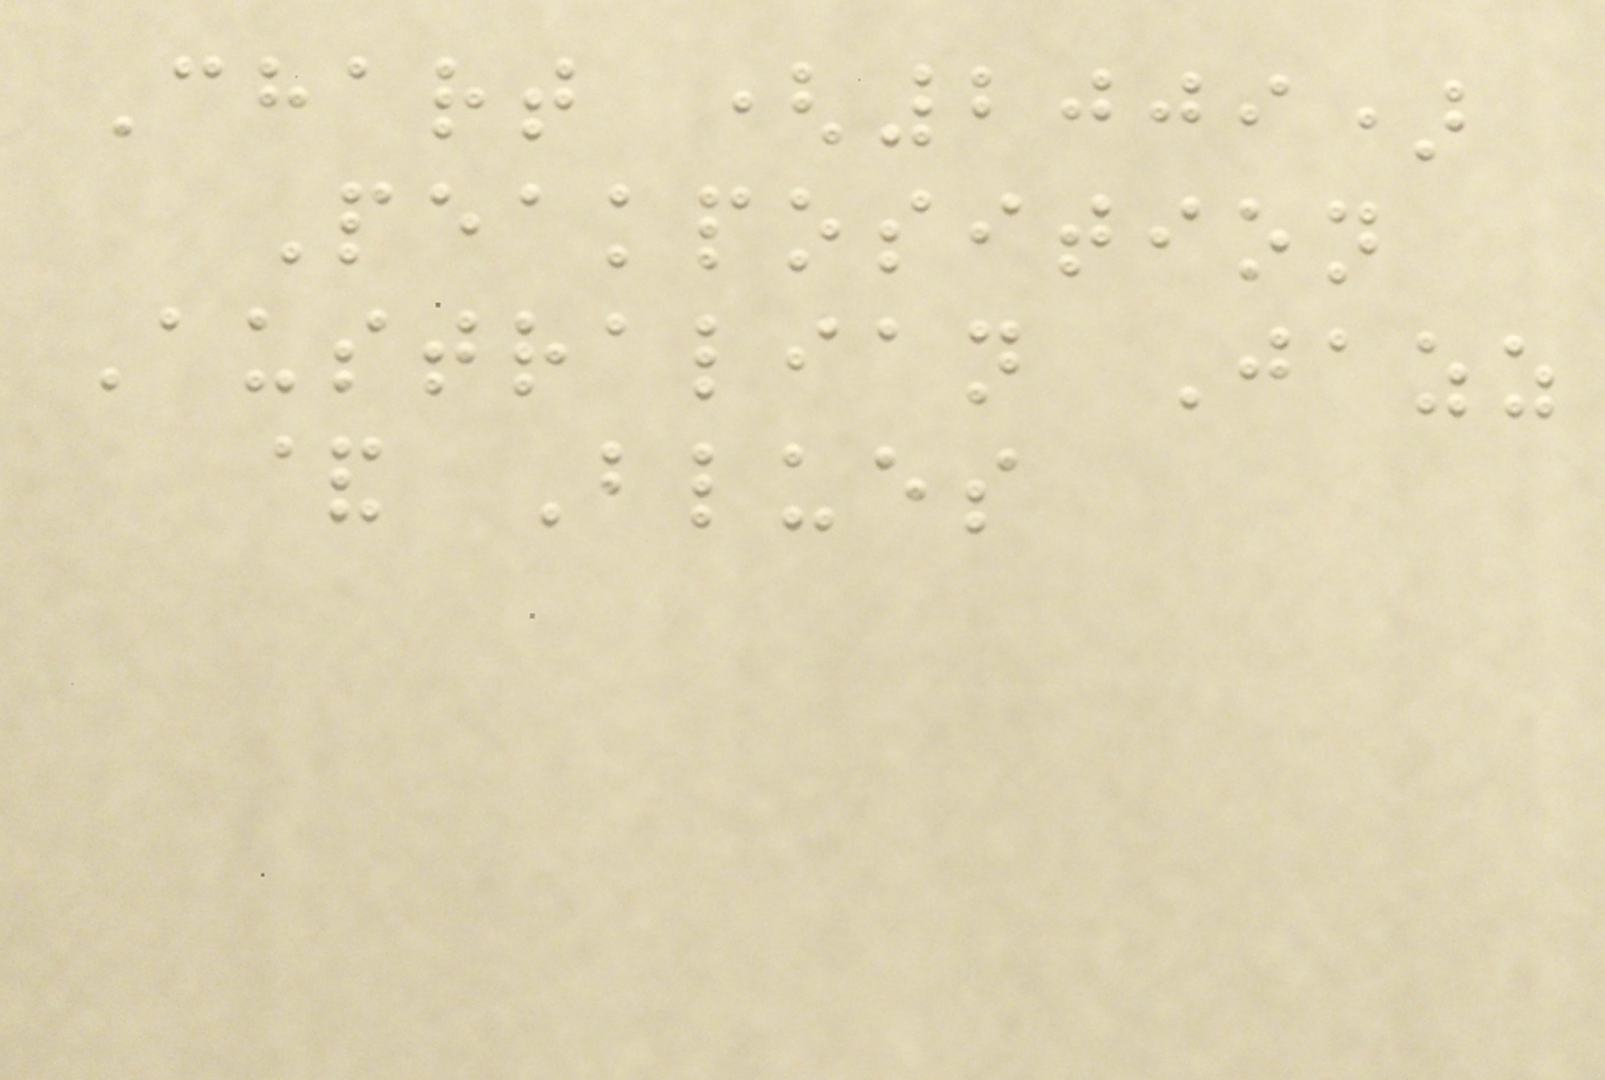Chart (2009)
Peakposition
Australian Jazz
& Blues
